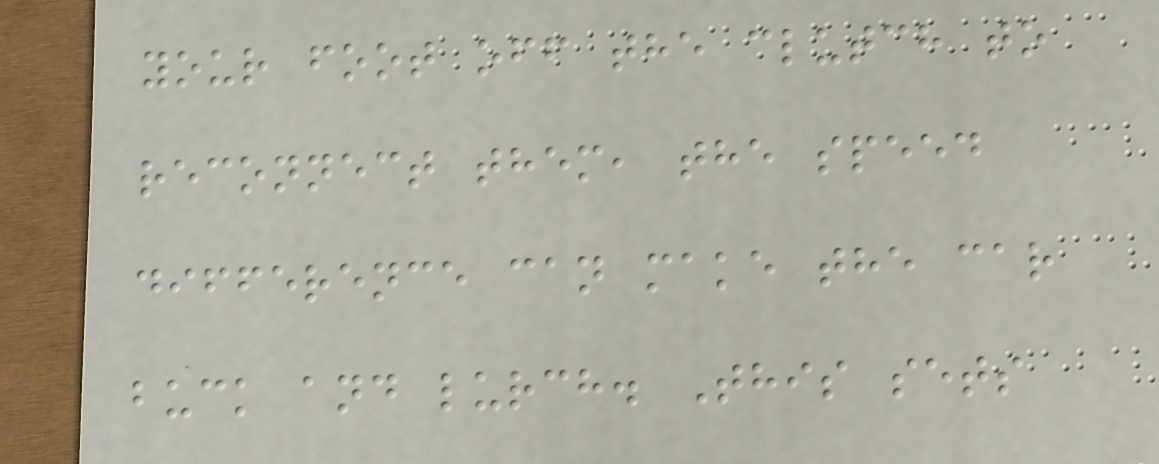your foot off the clutch to
reconnect them, the speed
difference can make the car
buck and lurch. This sets
